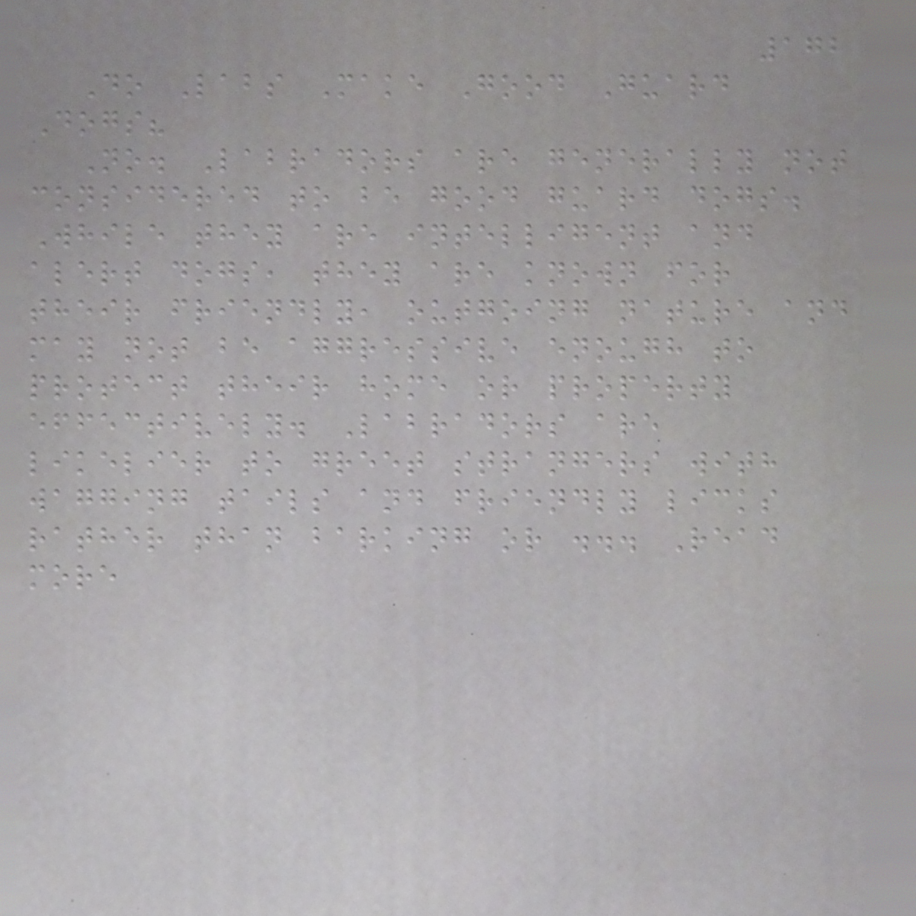172
Do Labs Make Good Guard
Dogs?
No. Labradors are generally not
considered to be good guard dogs.
While they are intelligent and
alert dogs, they are known for
their friendly, outgoing nature and
may not be aggressive enough to
protect their home or property
effectively. Labradors are
likelier to greet strangers with
wagging tails and friendly licks
rather than barking or ... Read
more
